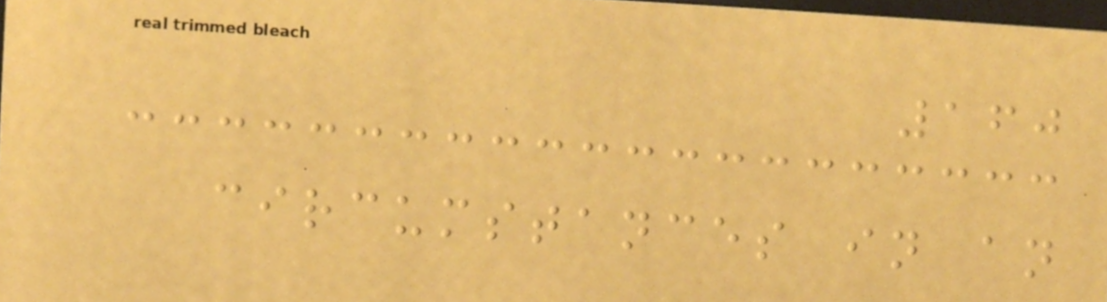160
circumstances in an
